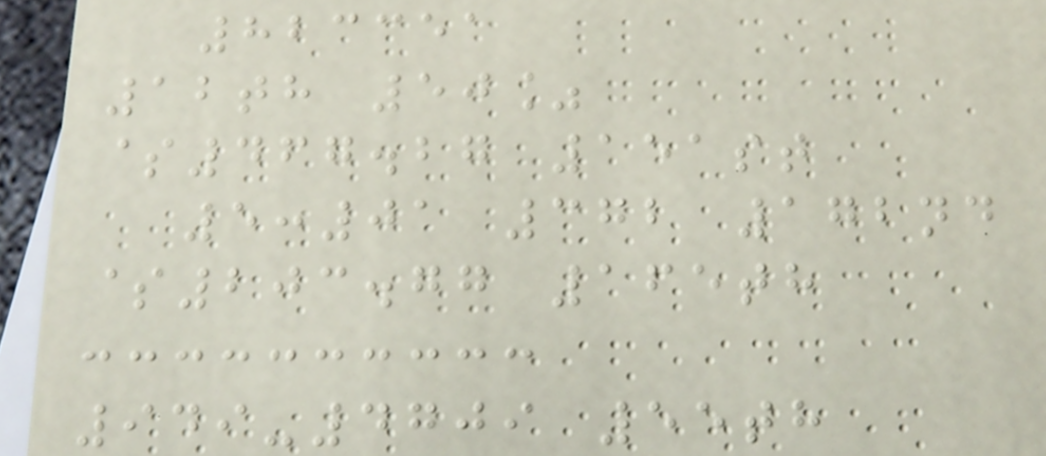823351
12th 50%
$467.27 151st
5:01 372 172nd
$203.77 165th
949-4709 55th
